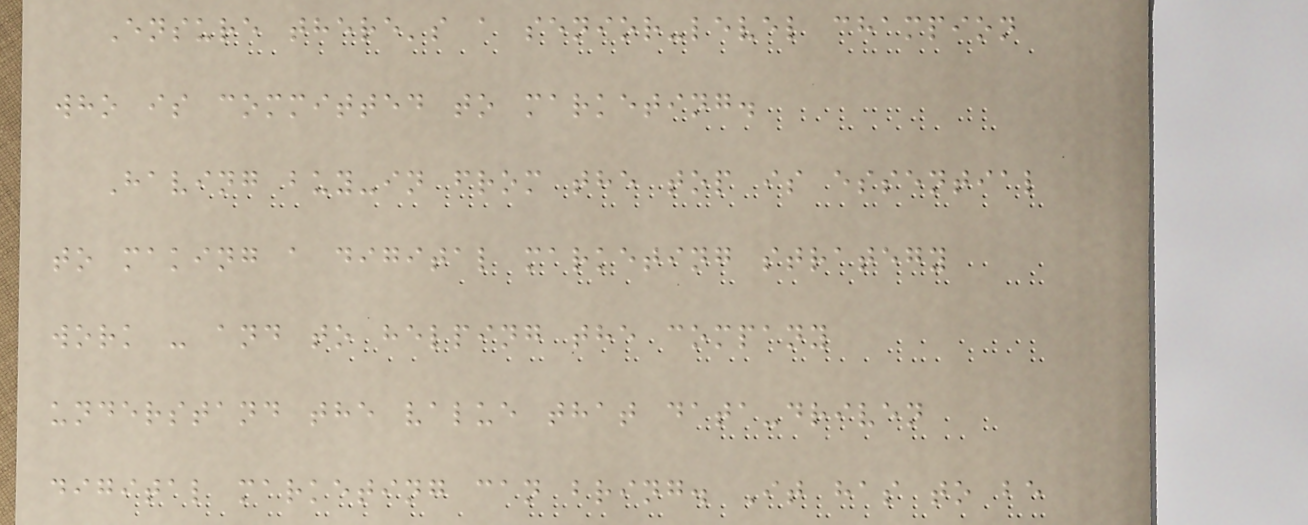Ensure there's a senior-level champion
who is committed to marketing.
Having buy-in from the top is essential
to making a digital marketing strategy
work - and to helping the company
understand the value that data-driven
digital marketing can bring. It has to be
